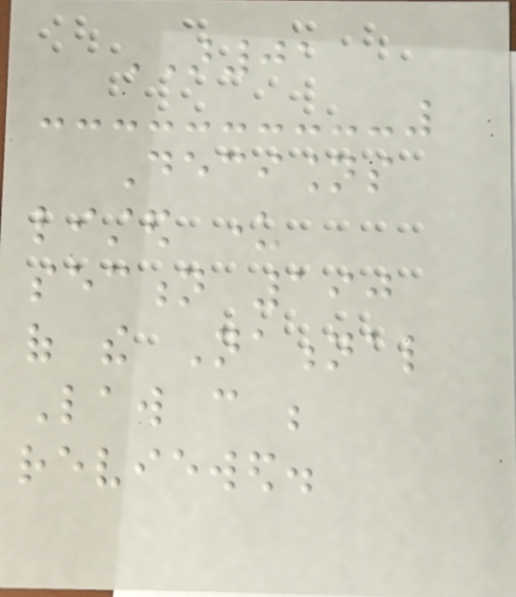AR01
Decisions
listed under
section 190
of the National
Law can be
reviewed.
